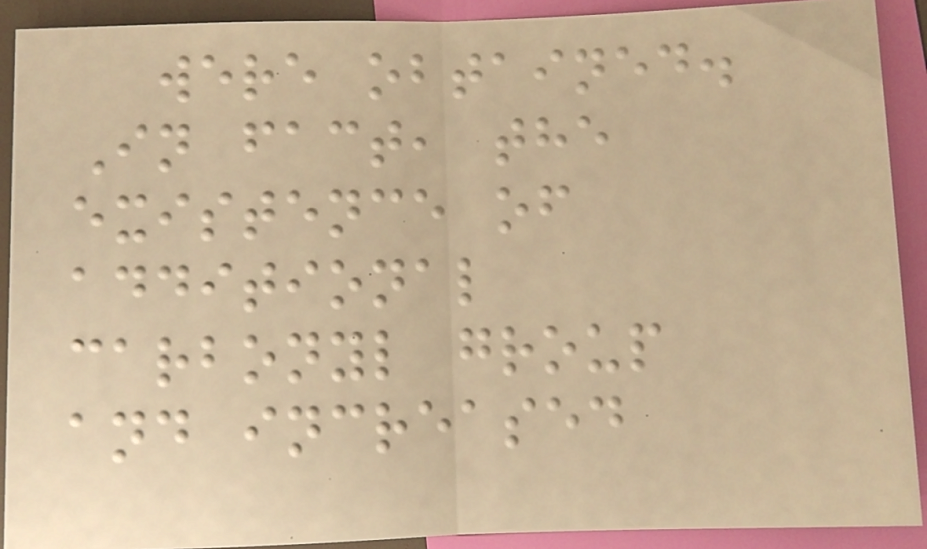were obtained.
In fact, the
existence of
additional
carbonyl group
and increased
